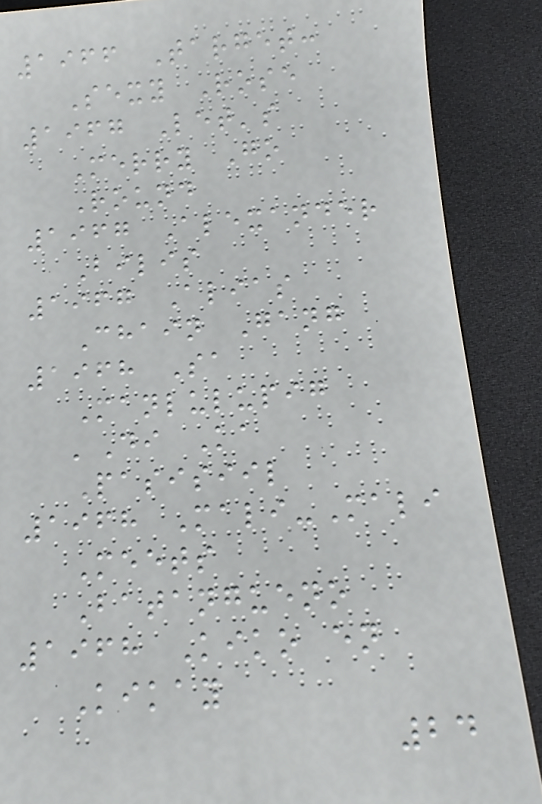1966 Target:
Sexy Rose
1967 Let's
Merry Go
Round
1967 Alexander
Bilis
1967 Alias
Chain Gang
1968 Sa
Manlulupig
'Di Ka
Pasisiil
1968 Mali-Mali
Meets
Batangueno
1968 Kiko en
Kikay
24
